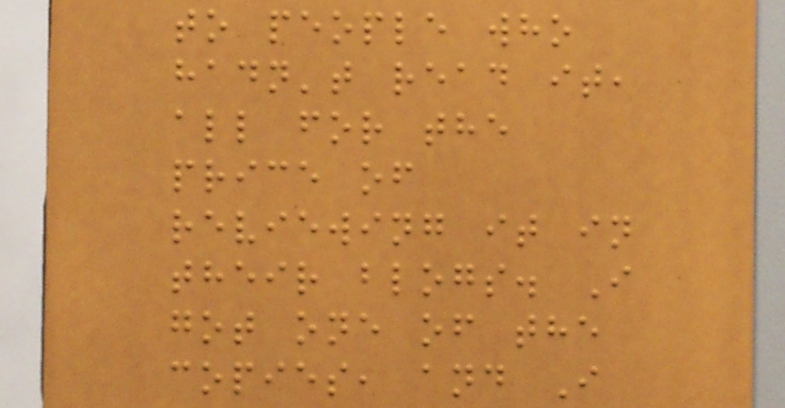to people who
hadn't read it,
all for the
price of
reviewing it in
their blogs. I
got one of the
copies, and I
